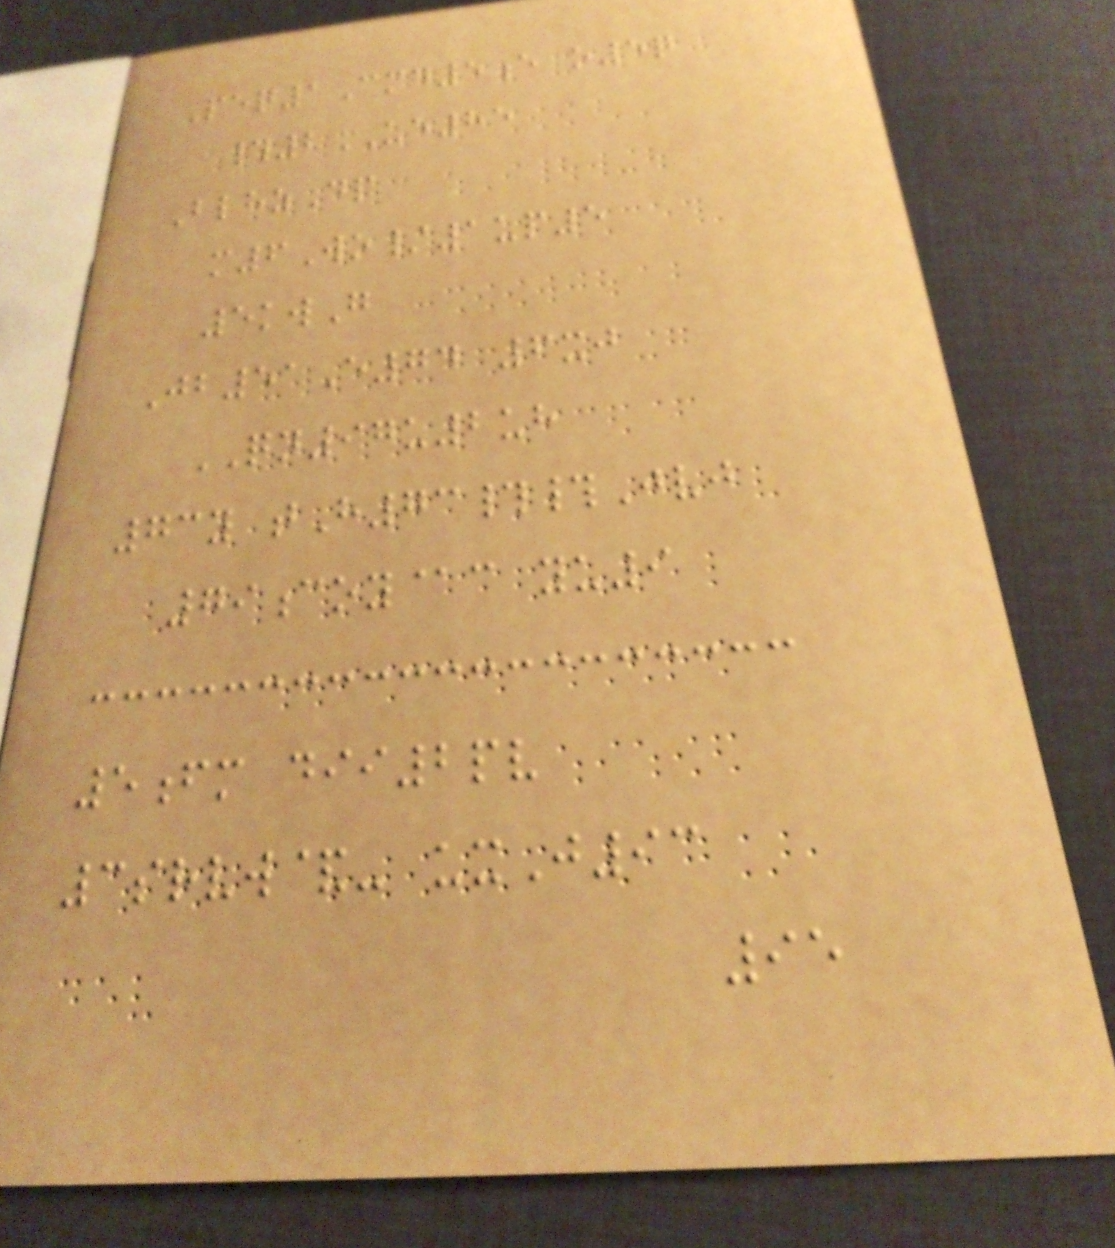Peq1Cmg5e o5q
#2UE85
BlhzDp
m6Wo/1up5
5kwG
Jb51E74 6xj
QN97u2uh
73y tH73##Jvj
79coy@c yu9
5fm dii2pv
3srvw&- uxJ93
95
